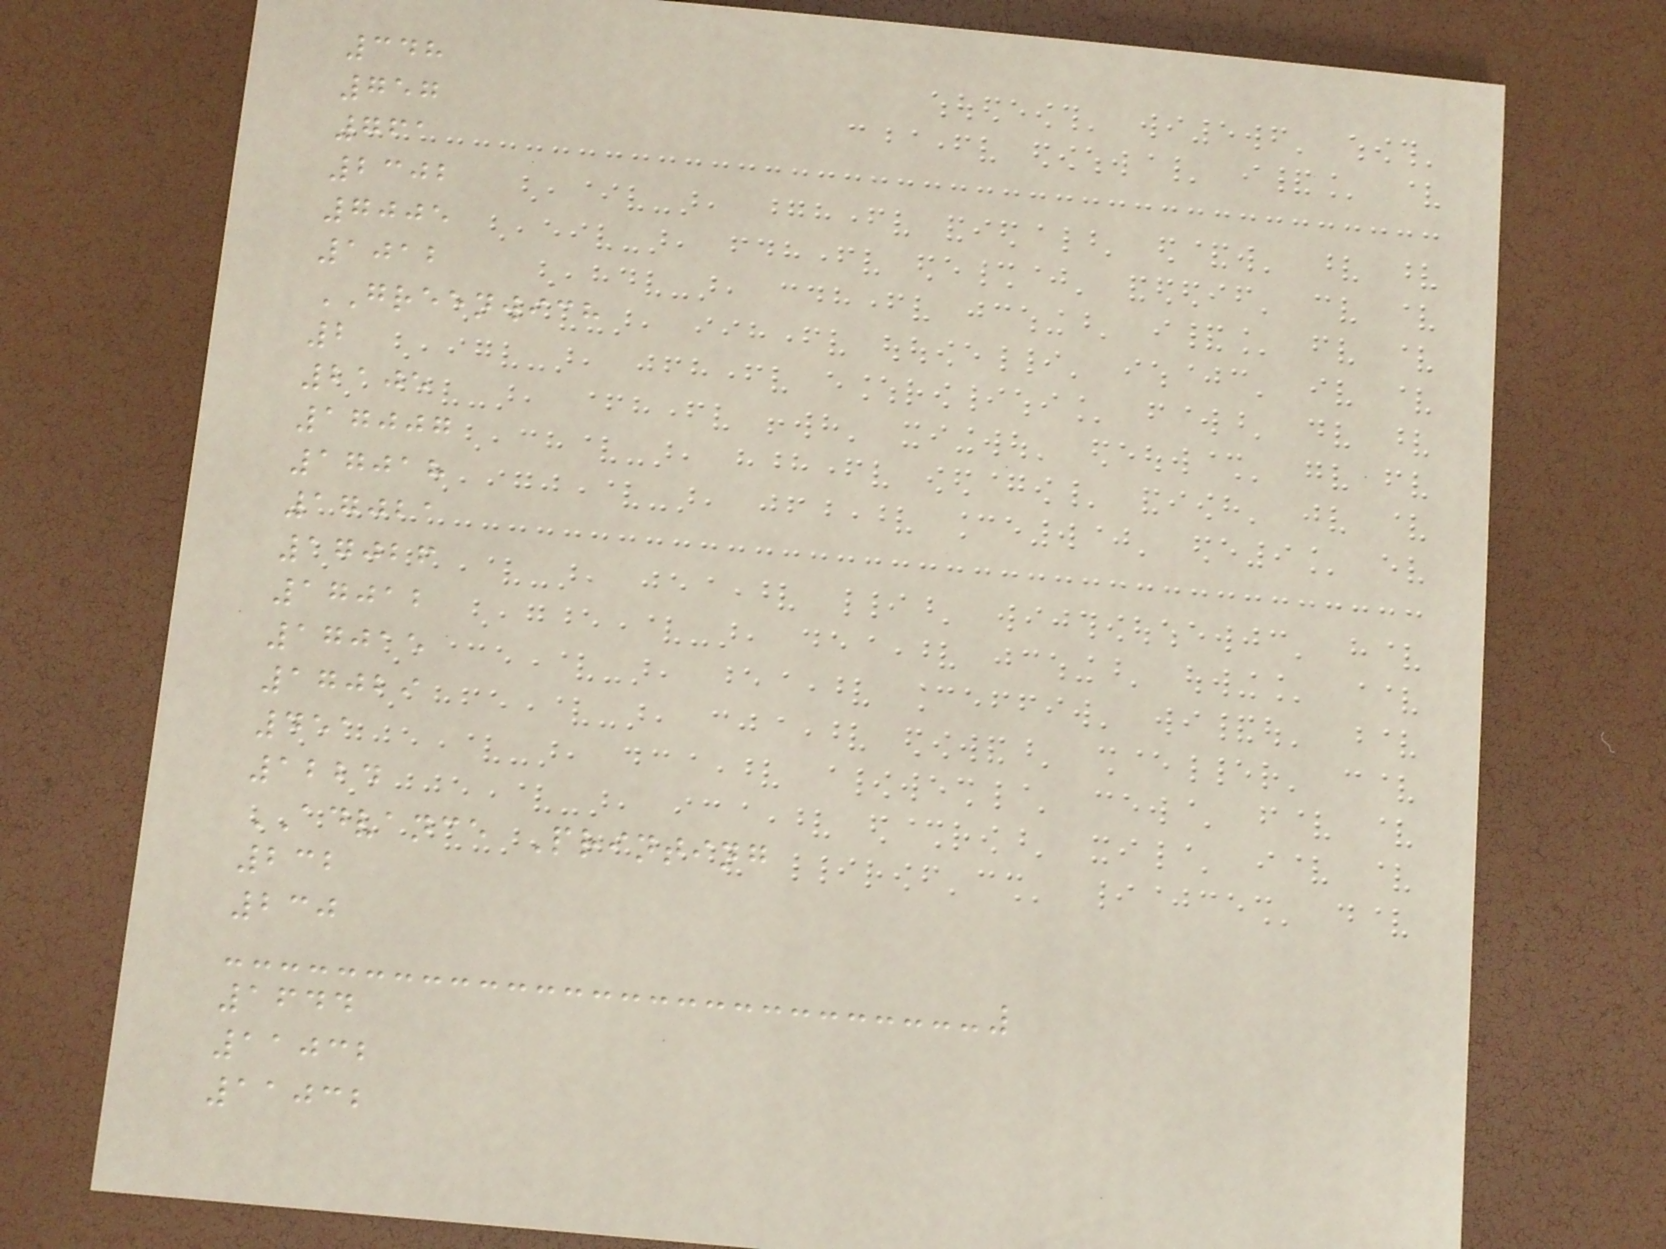348
757
761
2302
7005
1012
GREENWICH
2
2105
17007
17018
17021
17026
17012
17015
17029
451
1224
ADVANCE Printing
232
230
1644
11032
11032
